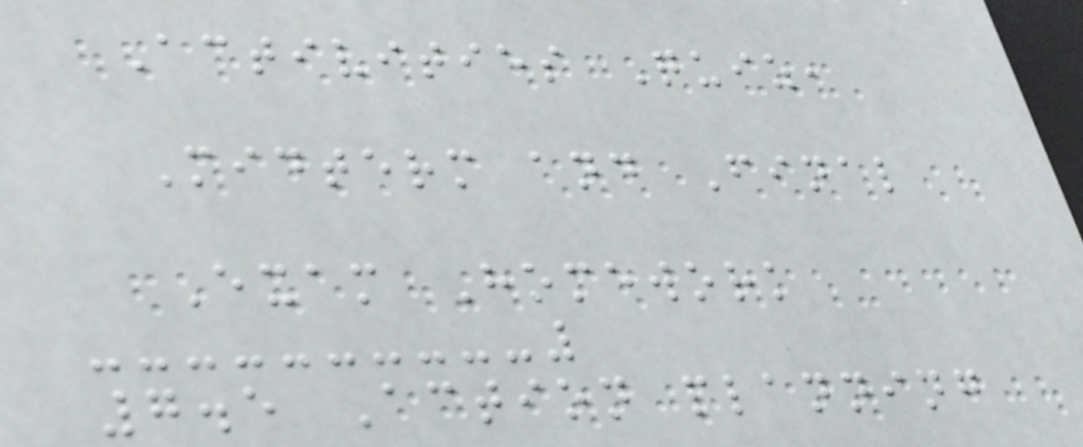Activities Quiz,
Midterm and Final
Exam Homework
7.5 Action planning
